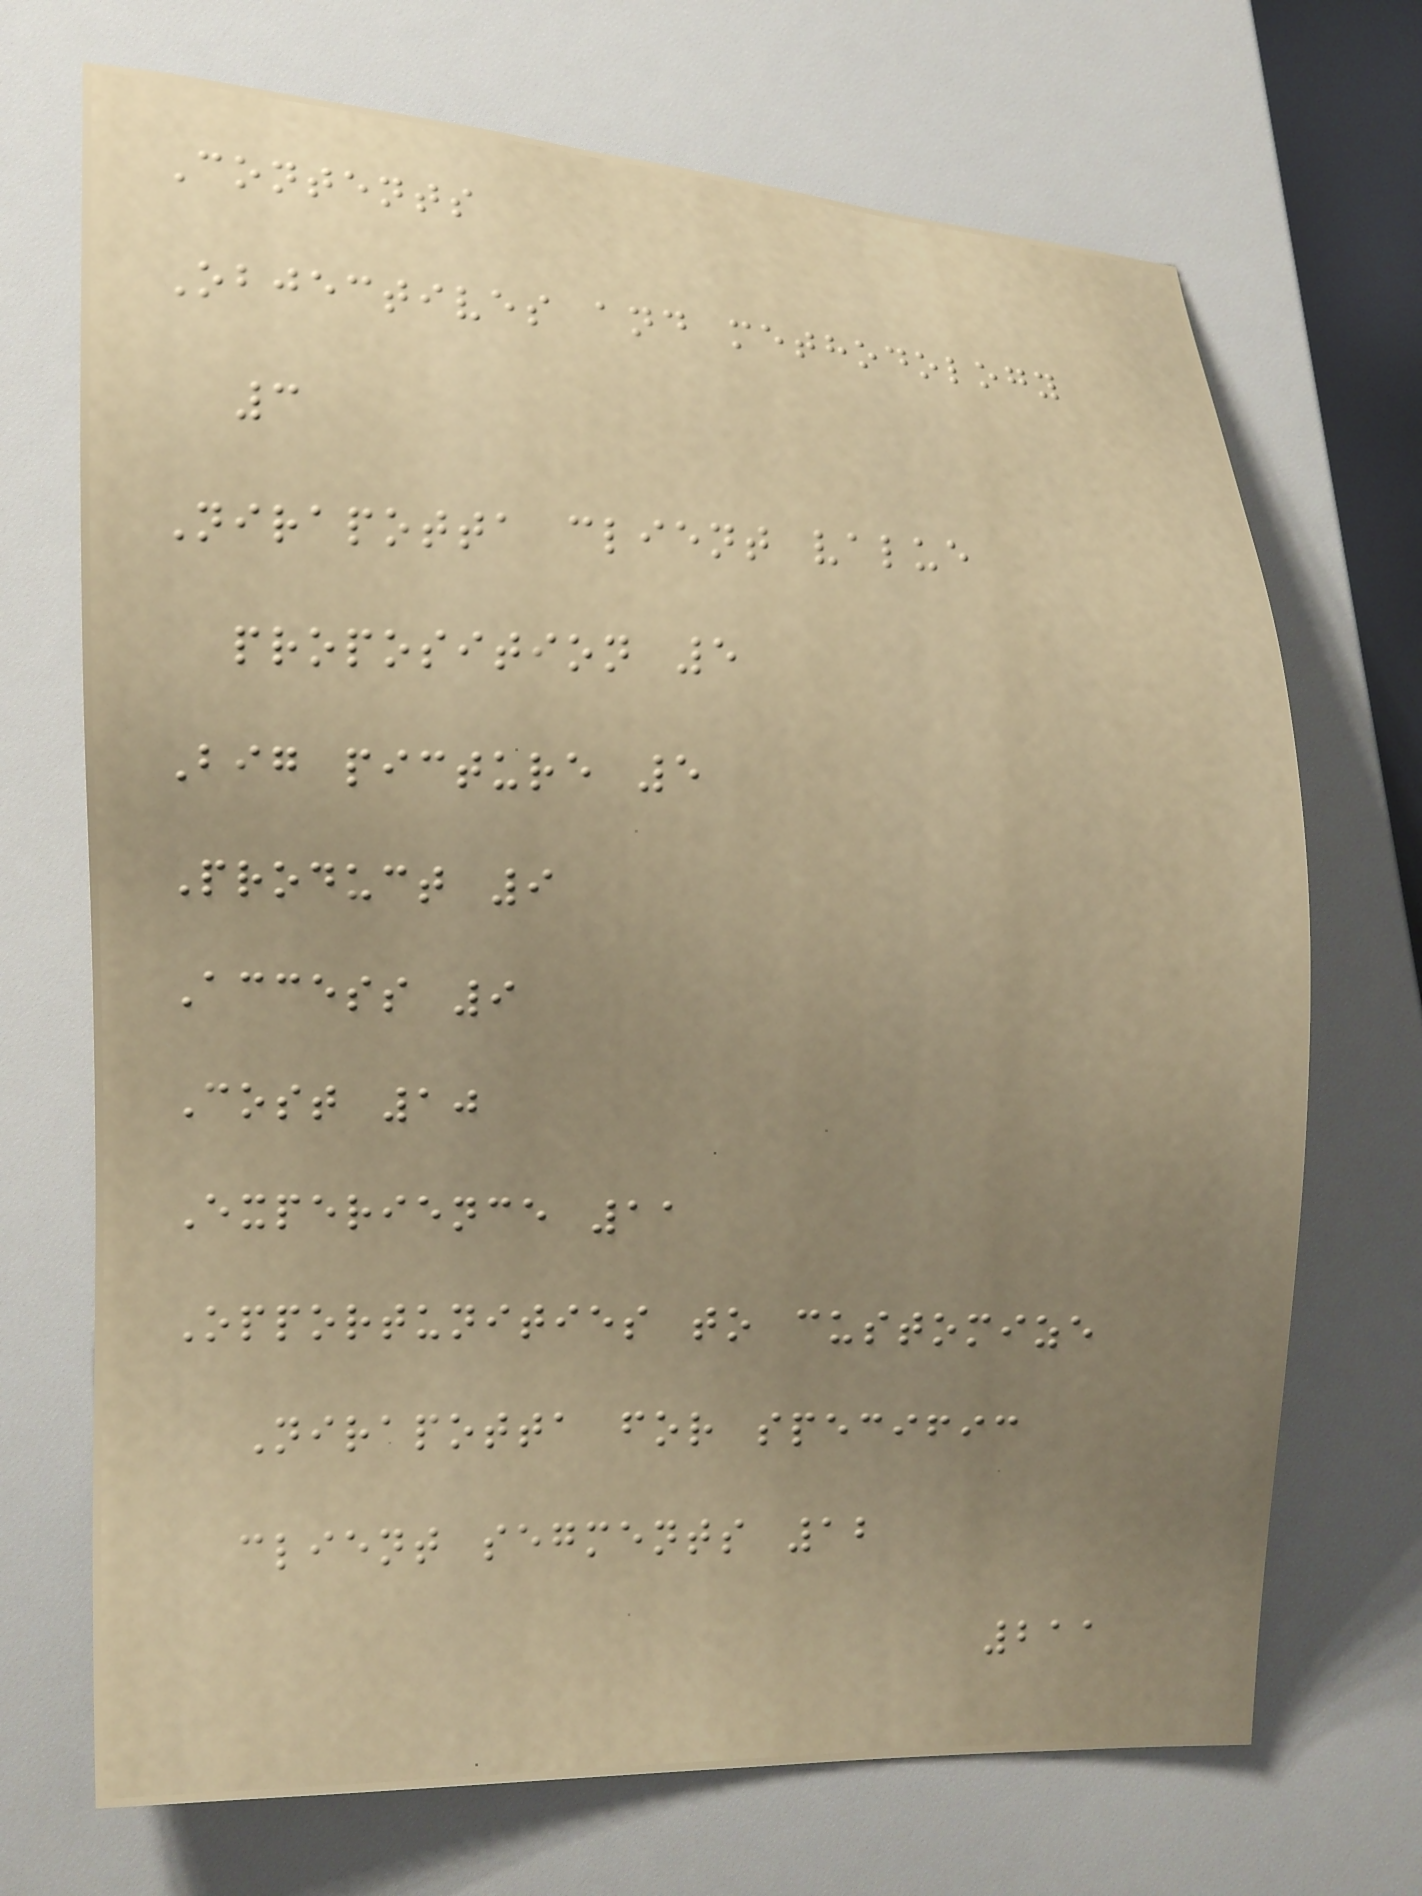Contents
Objectives and methodology
3
Nirapotta client value
proposition 5
Big picture 5
Product 9
Access 9
Cost 10
Experience 11
Opportunities to customize
Nirapotta for specific
client segments 12
211
